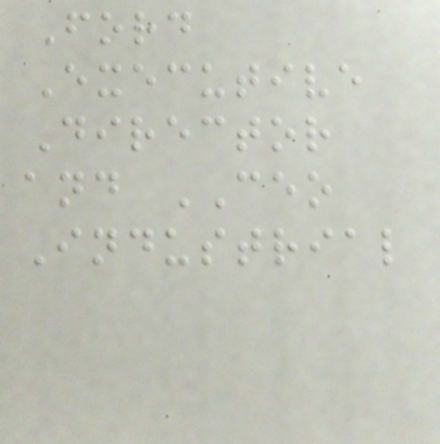Ford
Executive
Director
and CEO
Industrial
